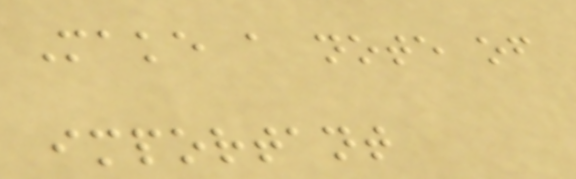Make a note of
important
